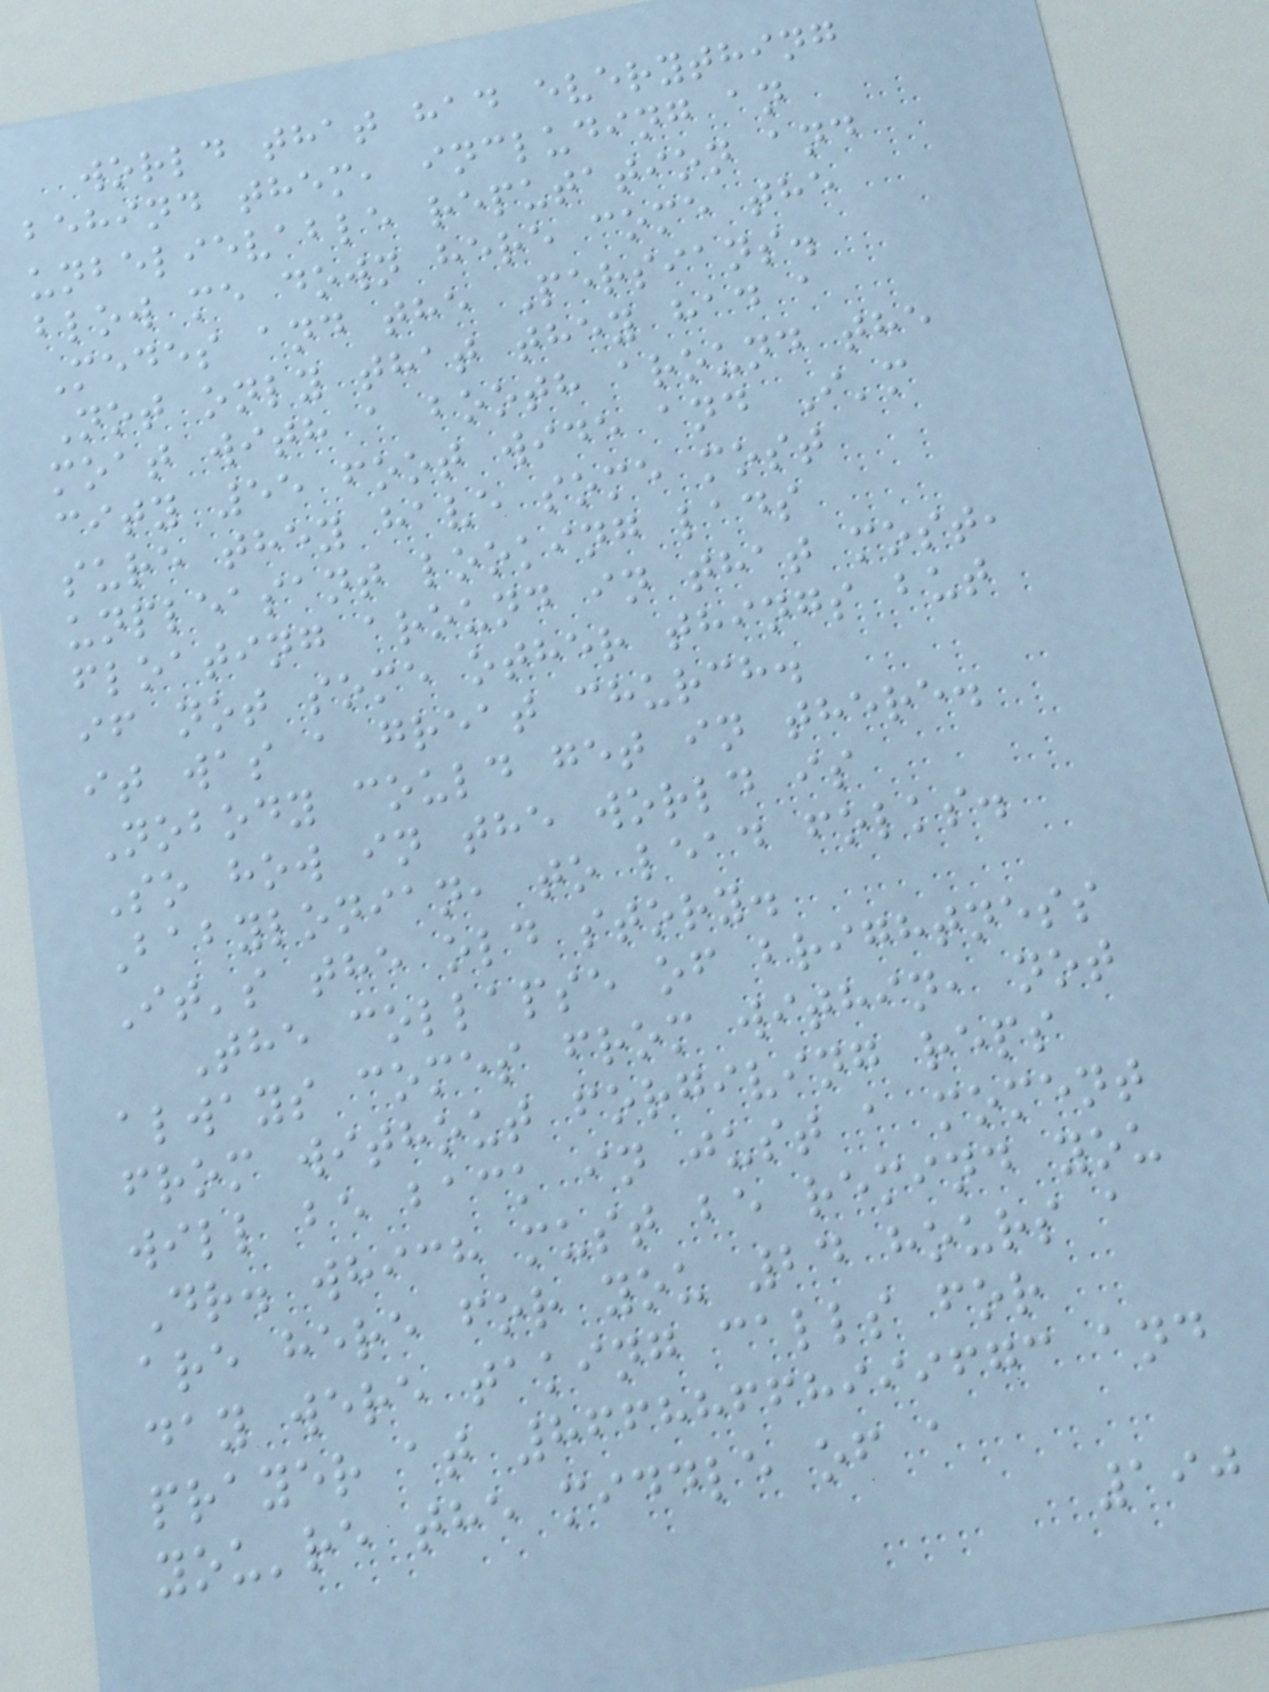world that had everything
behind them, including an
unbelievable reputation and
blow me down here come the
Medes and the Persians.
Not only that they had a
moat with a booth around the
city 55 foot wide and I'm
sure they have some most
unpleasant looking lads
floating around in that most,
if not some other things but
it was a great church.
Nobody could get in there.
So how in the world is
Babylonian, to lead folks.
It's the old story.
The collapse of brightness
always comes from within, not
from without forgiving reps
will be back in just a moment
Dr. which must be remind you
are here for you 24 hours a
day were taking calls for
prayer at 86688668999673 and
you're the middle of a
190
